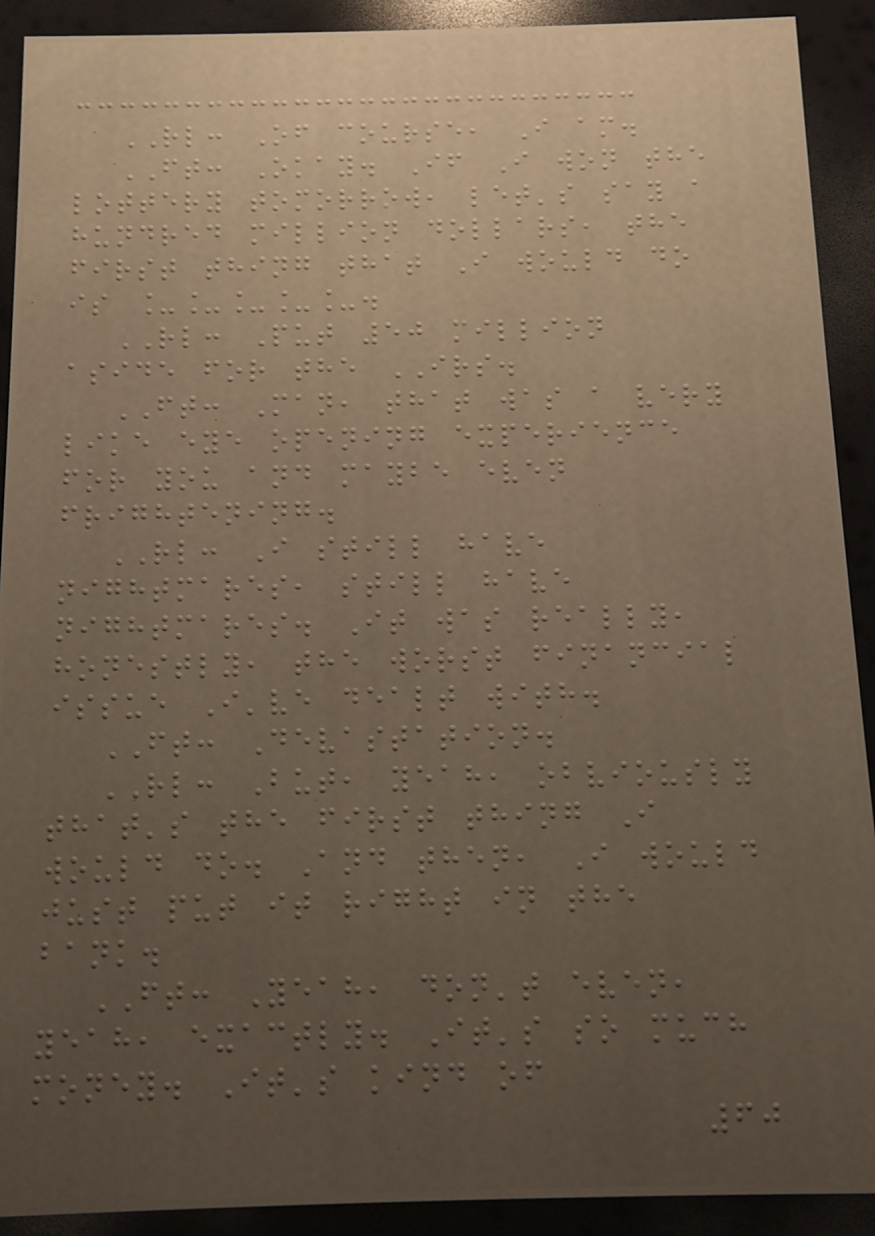RL: Of course, I am.
FT: Okay. If I won the
lottery tomorrow, let's say a
hundred million dollars, the
first thing that I would do
is _____.
RL: Put 50 million
aside for the IRS.
FT: Man, that was a very
like eye opening experience
for you and maybe even
frightening.
RL: I still have
nightmares, still have
nightmares. It was really,
honestly, the worst financial
issue I've dealt with.
FT: Devastation.
RL: But, yeah, obviously
that's the first thing I
would do. And then, I would
just put it right in the
bank.
FT: Yeah, don't even,
yeah, exactly. It's so much
money. It's kind of
60
